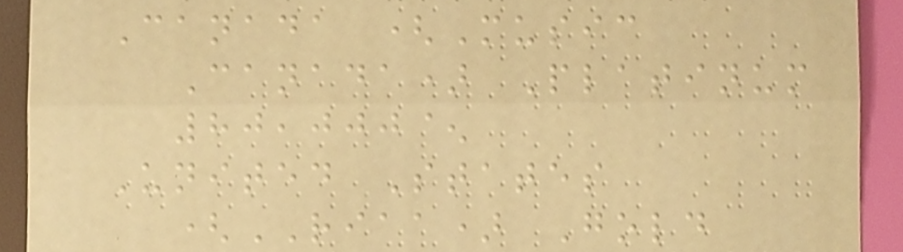Canada (Music
Canada) Platinum
80,000^
United States
(RIAA) Gold
